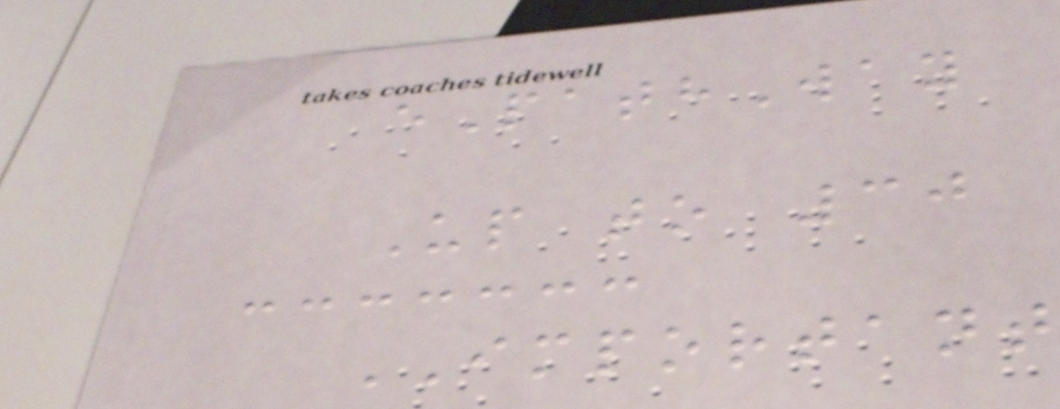ePathWay
Up to 30
IMPORTANT
